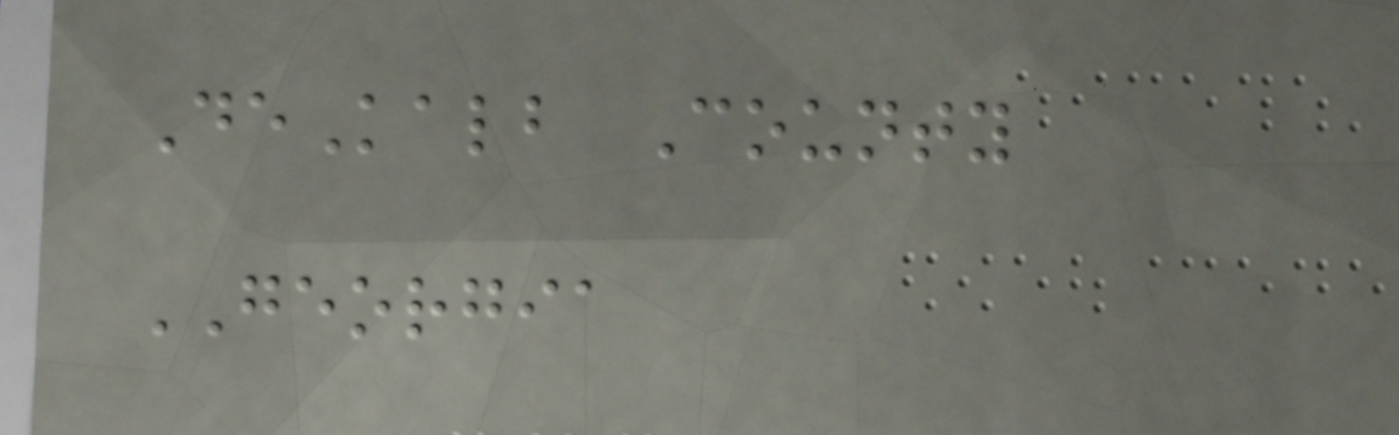DeKalb County
GEORGIA
